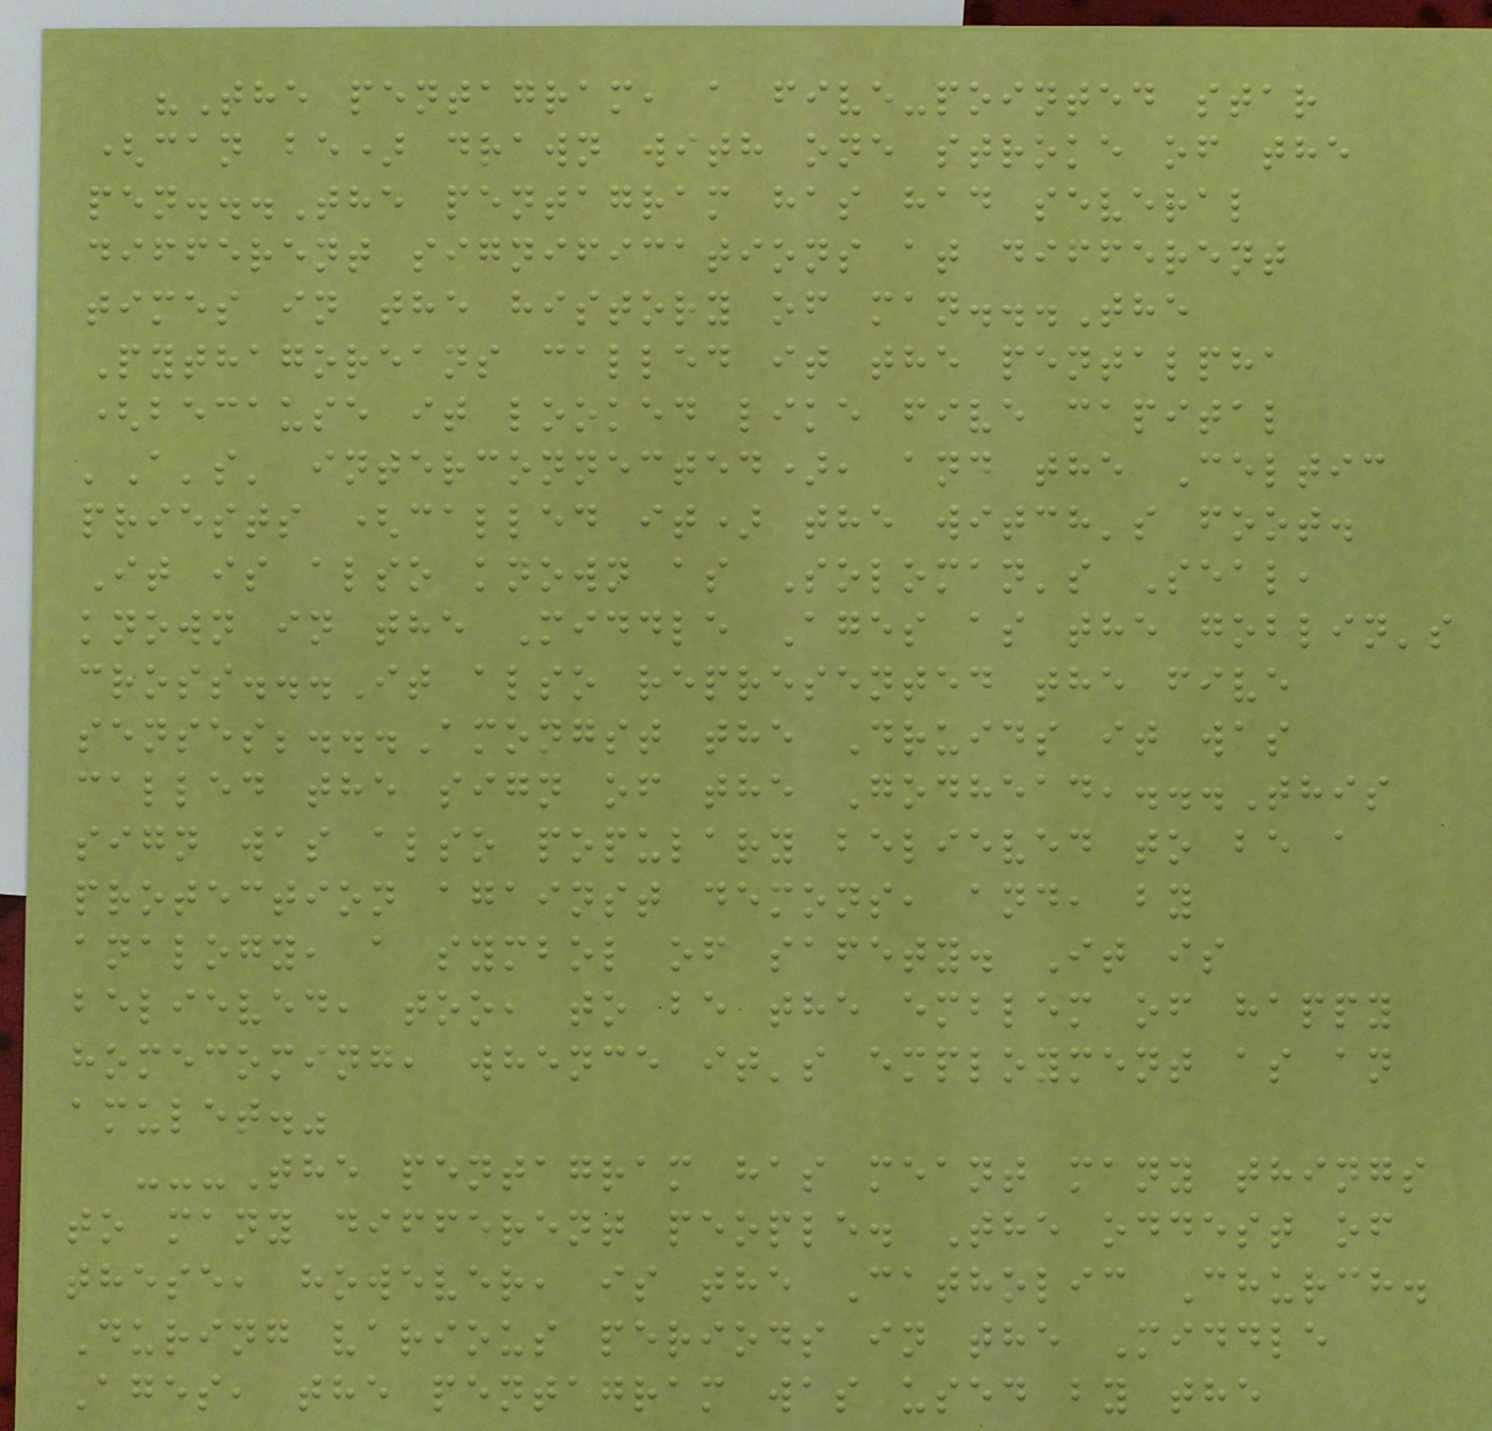"The pentagram, a five-pointed star
(can be) drawn with one stroke of the
pen...The pentagram has had several
different significations at different
times in the history of man...The
Pythagoreans called it the pentalpha
(because it looked like five capital
'A's' interconnected), and the Celtic
priests (called it) the witch's foot.
It is also known as Soloman's Seal,
known in the Middle Ages as the goblin's
cross...It also represented the five
senses;...Amongst the Druids it was
called the sign of the Godhead,...This
sign was also populary believed to be a
protection against demons, and, by
analogy, a symbol of safety. It is
believed, too, to be the emblem of happy
homecoming, whence it's employment as an
amulet."
---The pentagram has meant many things
to many different people. The oddest of
these, however, is the Catholic Church.
During various periods in the Middle
Ages, the pentagram was used by the
